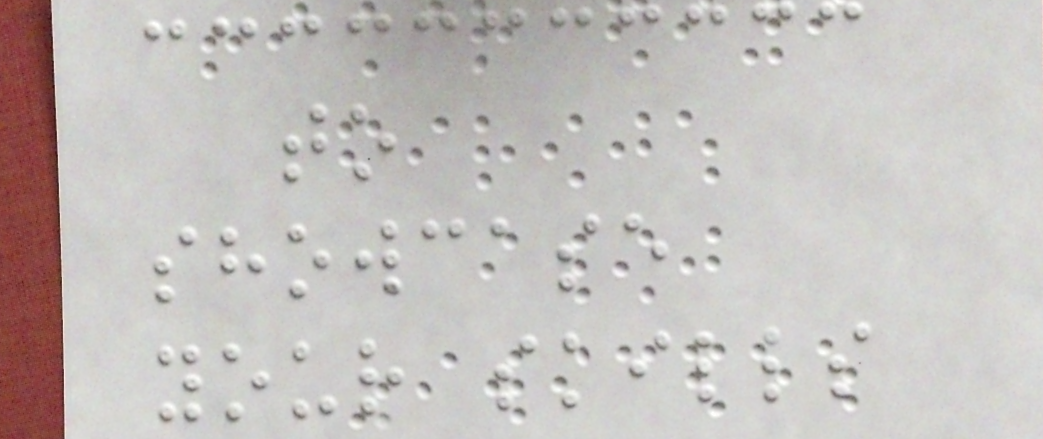to
showcase
your skills
